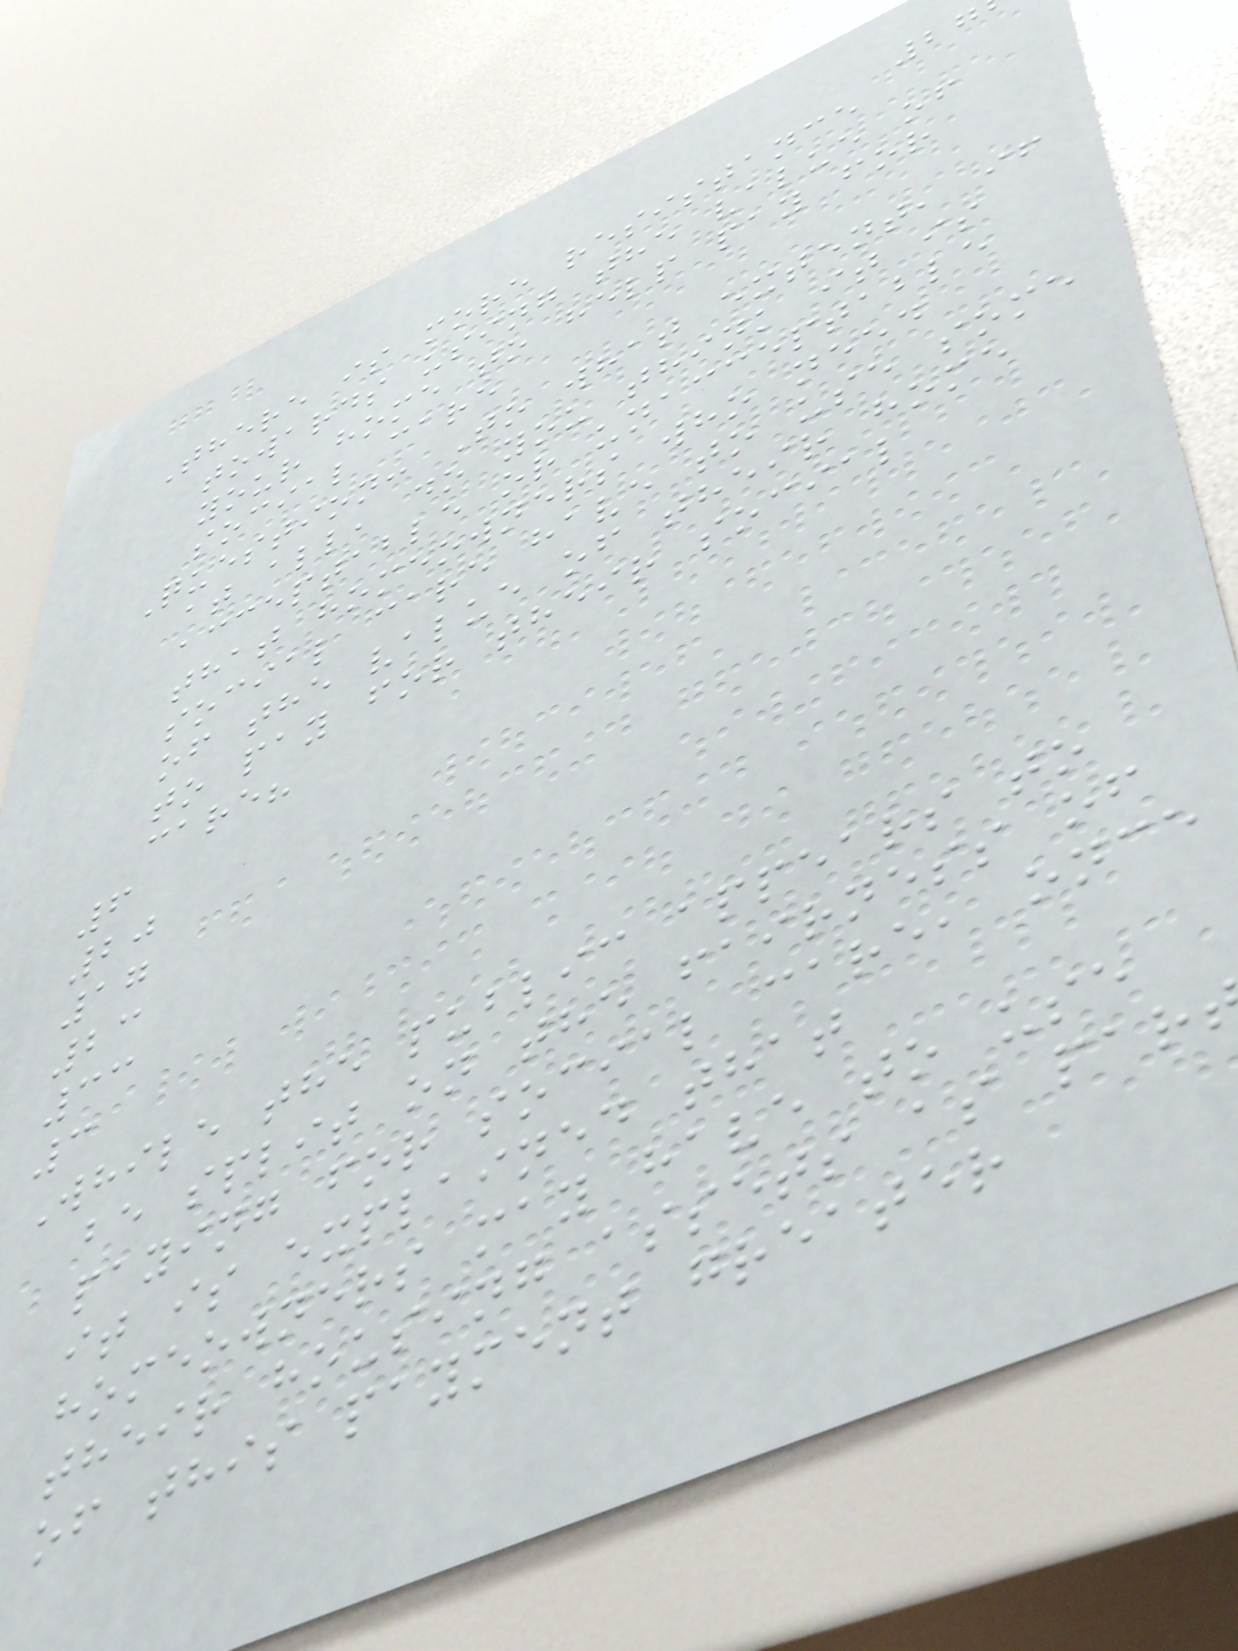There is more resistance
towards using the value of
your home to help pay for
social care
Question: To what extent, if
at all, do you think it is
acceptable or unacceptable
that homeowners who need
social care have to use some
of the value of their home
to pay for their social
care?
6
20
17
23
33
3
While the public appears to
be split on the fairness of
paying for social care, once
it is explained that
homeowners may have to use
their housing assets as par
of this payment greater
